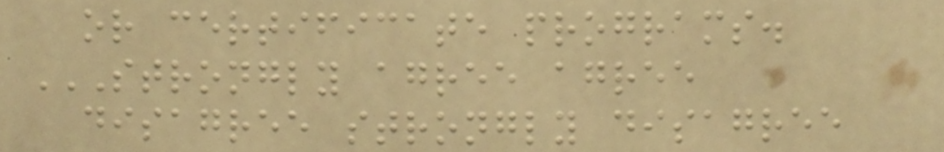or certificate programs.
STRONGLY AGREE AGREE
DISAGREE STRONGLY DISAGREE
